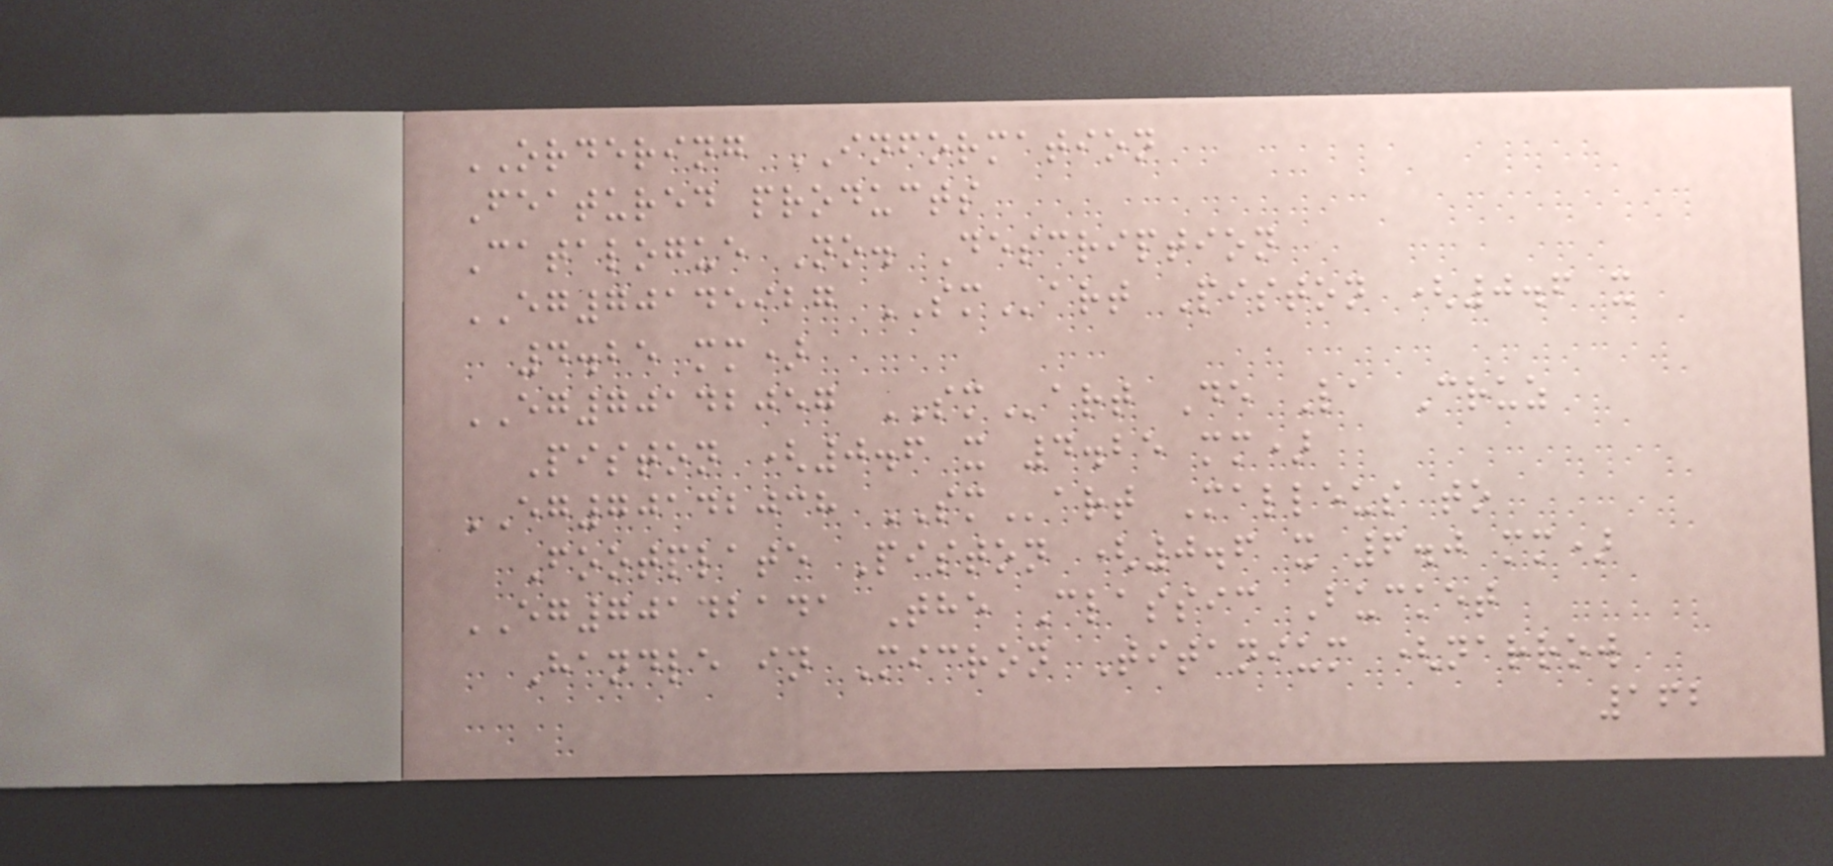ORDERING INFORMATION
Featured products
Catalogue No. Description
EG70145927 SMart Piston (0.6 x
4.25 mm)
EG70142057 SMart De La Cruz
Piston (0.6 x 4.25 mm)
EG70142038 SMart Malleus to
Footplate Piston (0.6 x 6.0 mm)
EG70142141 The Classic Bucket
Handle in Micron Titanium (narrow
162
